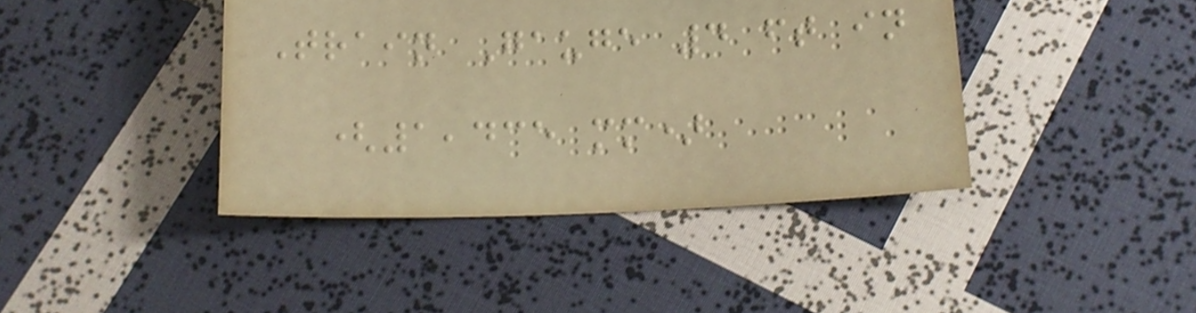Train Gauge 4 ft in
(1,435 mm)
